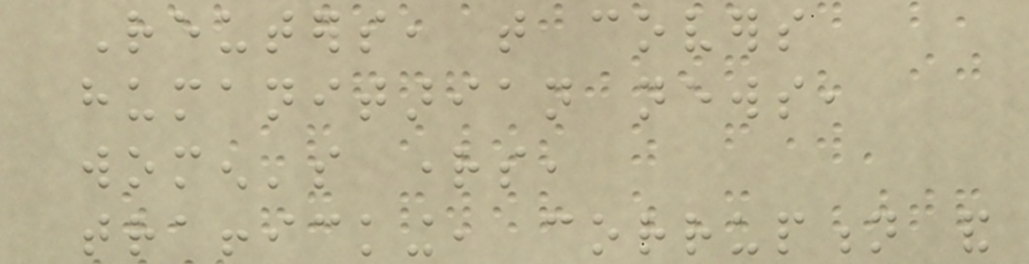Reuters, that covers
humanitarian news,
women's rights,
trafficking, corruption and
